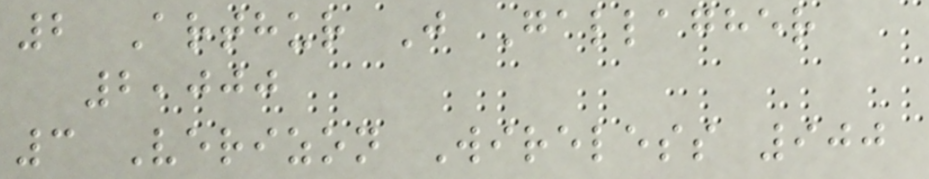2 Arthur J Gallagher
2,000
3 Verizon Wireless 900
